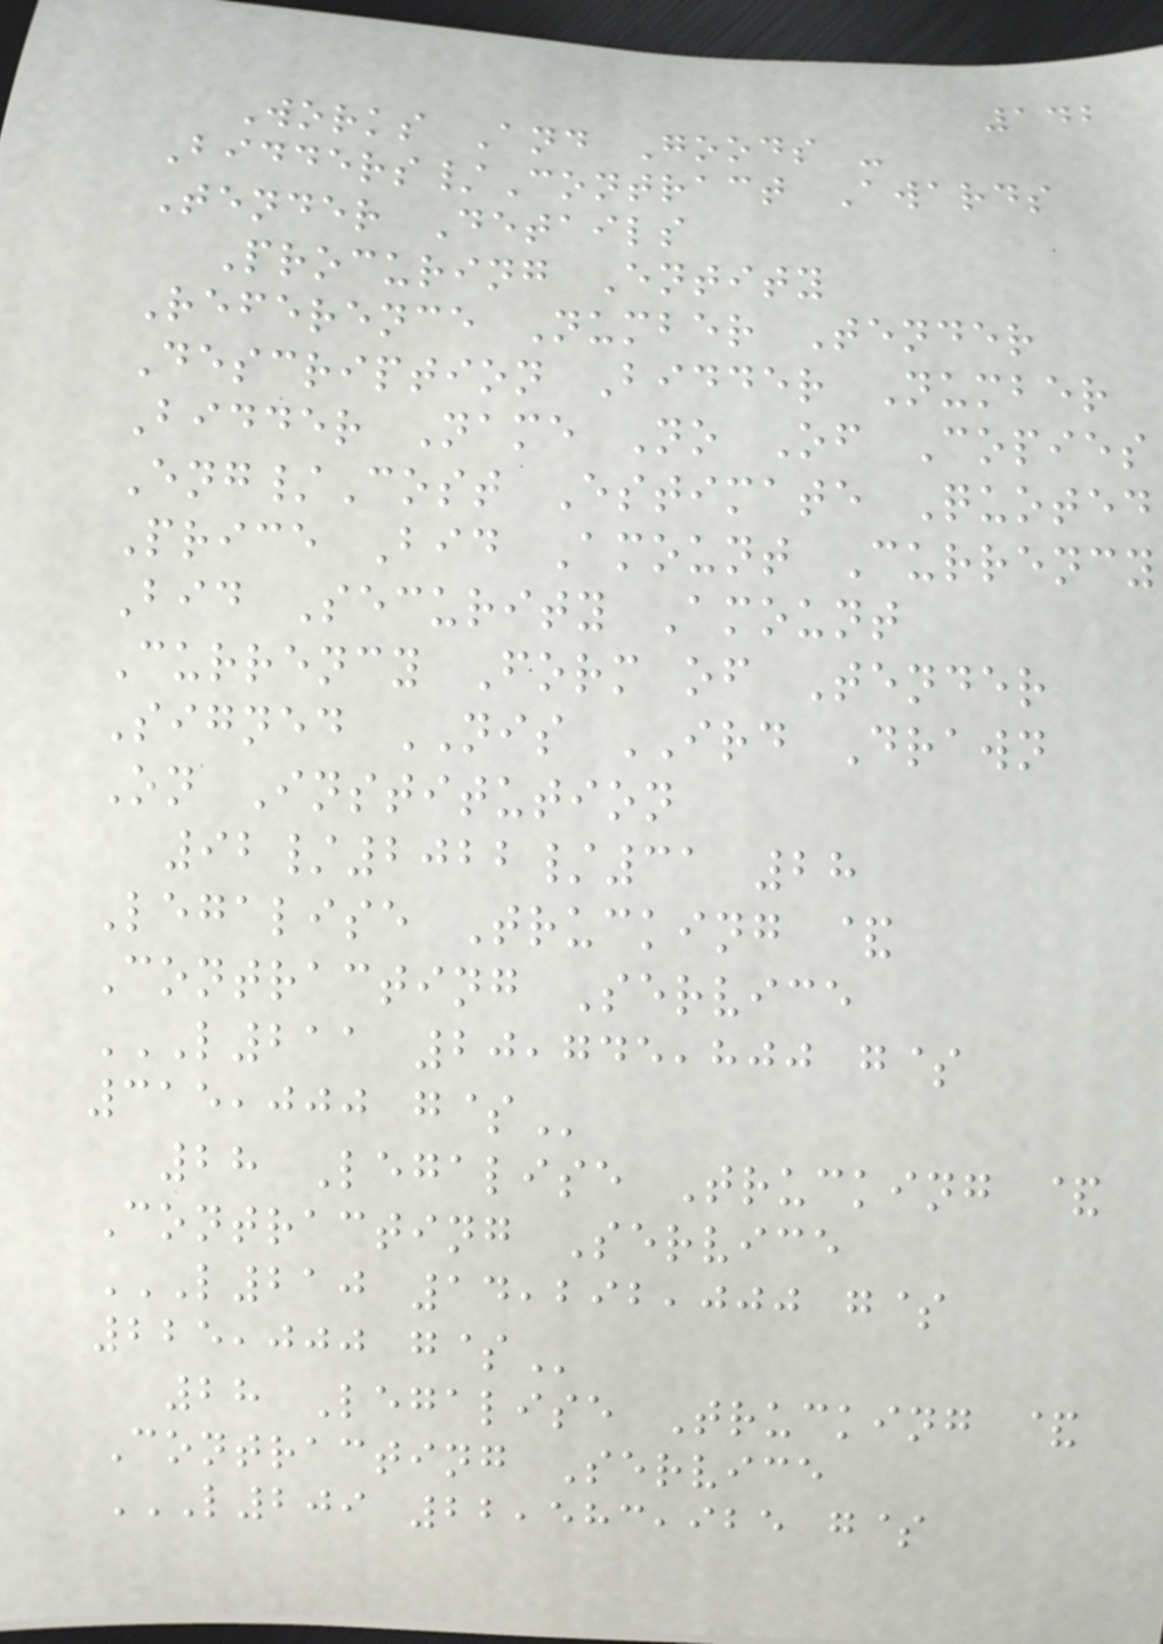142
Works And Goods -
Bidders/Contract Awards
Tender Details
Procuring Entity
Reference Number Tender
Description Bidder Number
Bidder Name No Of Copies
Eng/Cost Estimate Quoted
Price Bid Amount Currency
Bid Security Amount
Currency Form of Tender
Signed NIS IRD Drawn
On Institution
92/2022/31 28
Legalise Trucking &
Contracting Service
L211 20,745,800 G$
315,000 G$
28 Legalise Trucking &
Contracting Service
L210 14,292,000 G$
225,000 G$
28 Legalise Trucking &
Contracting Service
L209 22,583,925 G$
